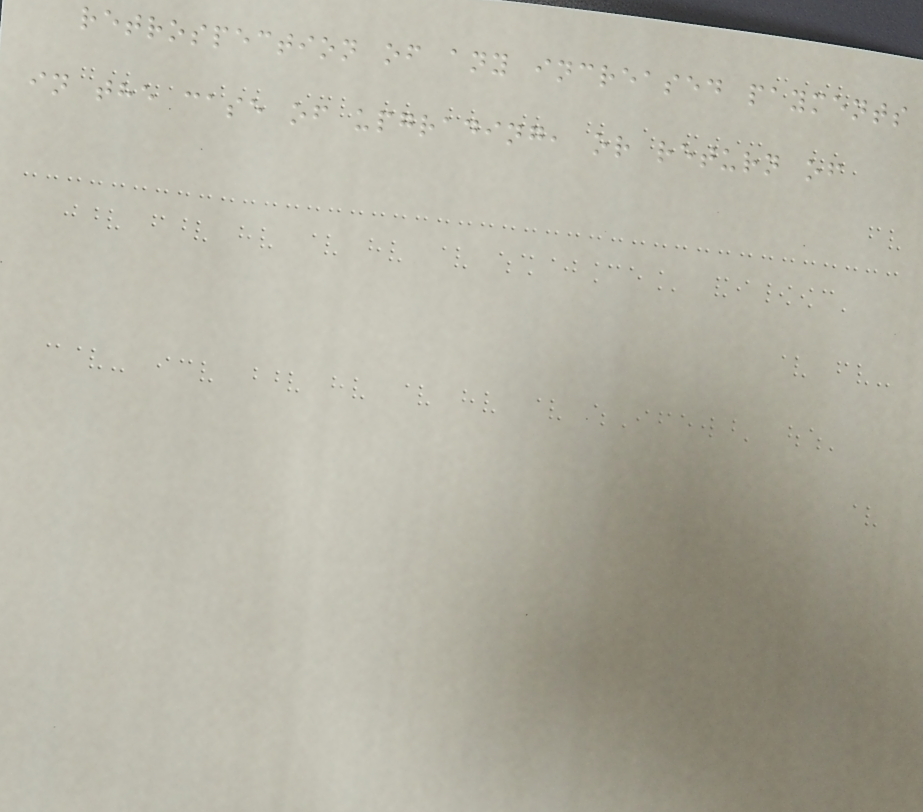retrospection of any increased payments
in the case of upgrading, or return of
